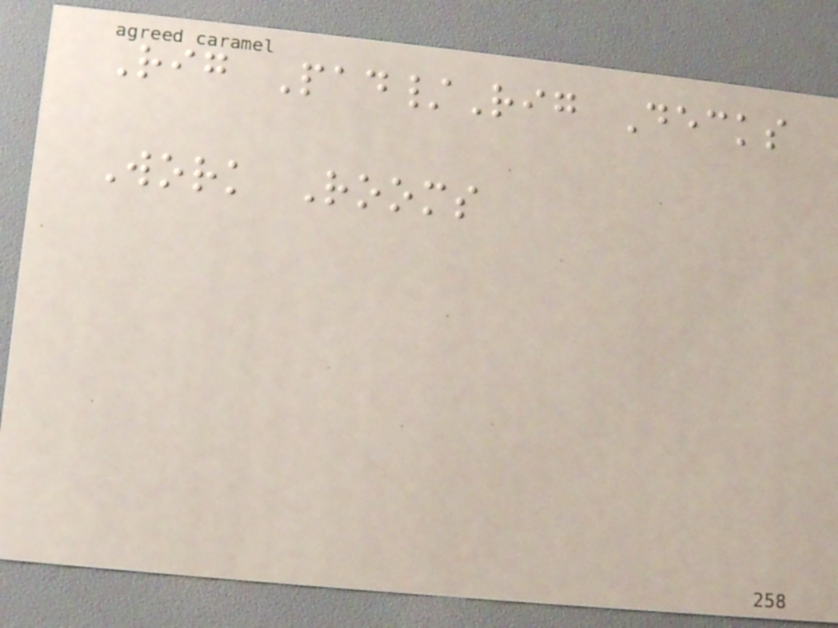Rig Pad/Rig Decks
Work Rooms
